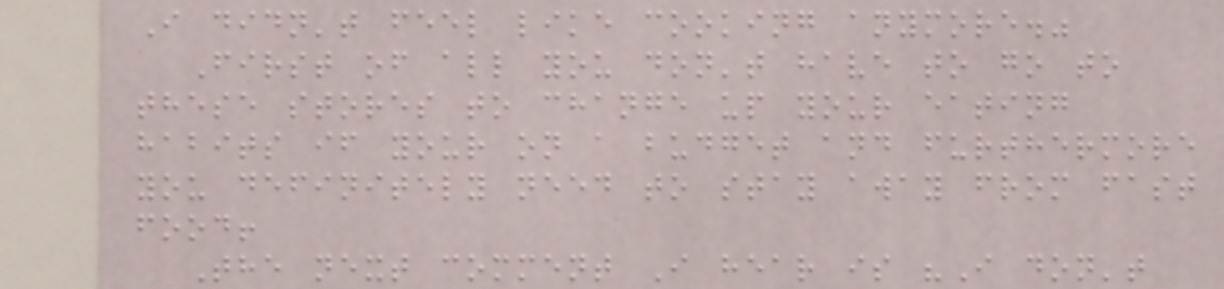I didn't feel like cooking anymore."
First of all you don't have to go to
these stores to change up your eating
habits if your on a budget and furthermore
you definitely need to stay away from fast
food!
The next comment I hear is "I don't
